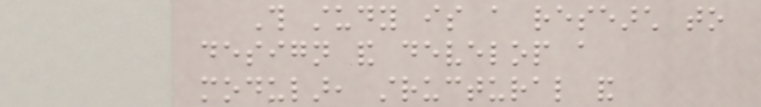This study is a research to
design and develop a
modular, structural and
